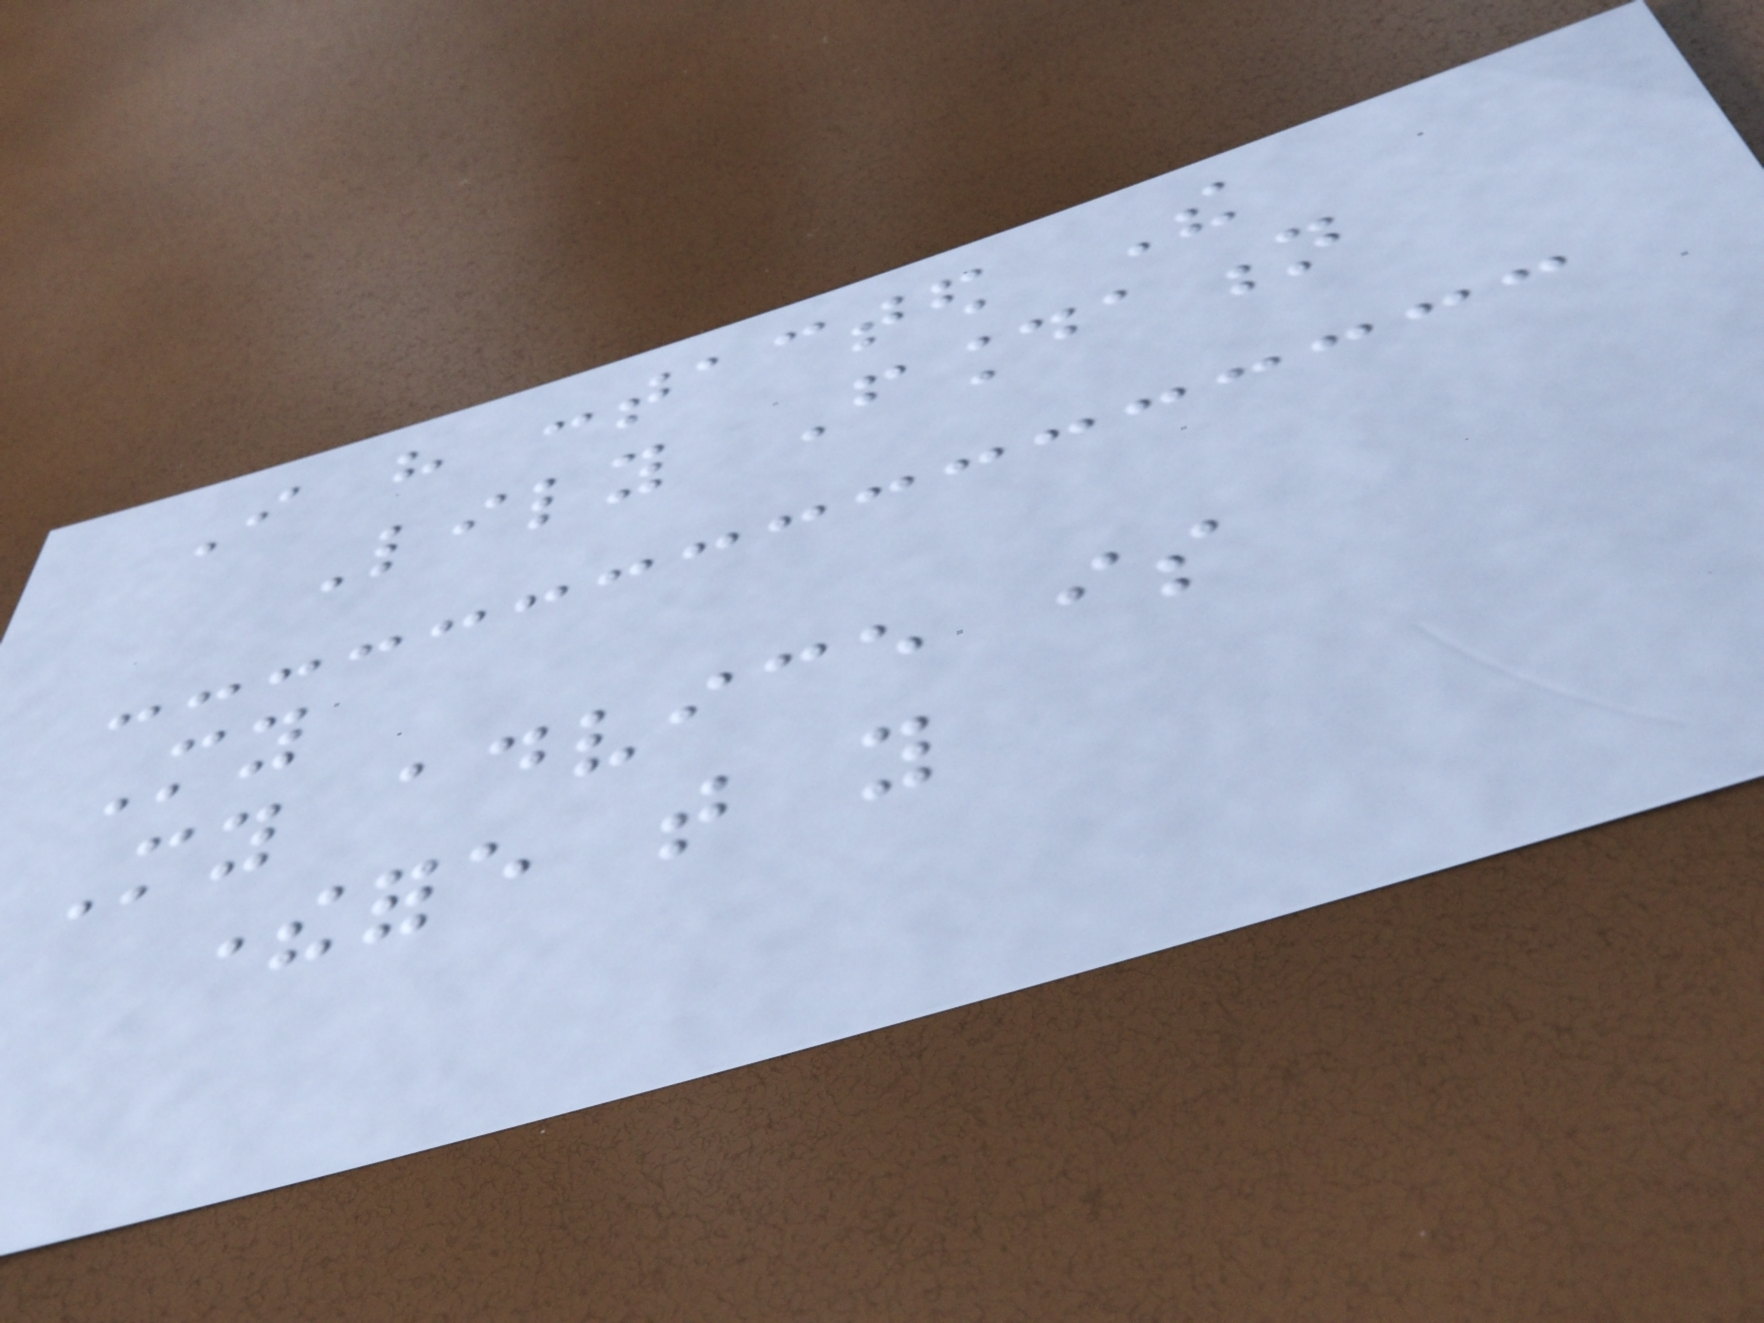I have contacted The
Lily Foundation
My
My advice is
therefore that you
